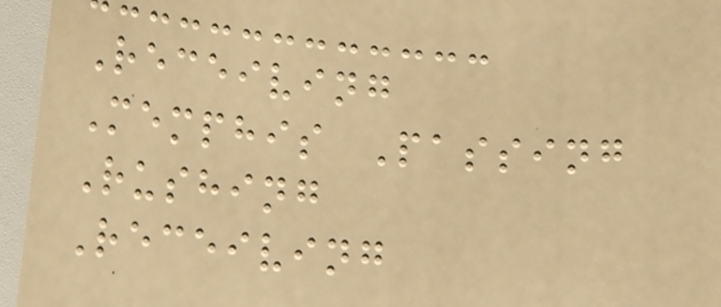Receiving
Memphis Passing
Rushing
Receiving
